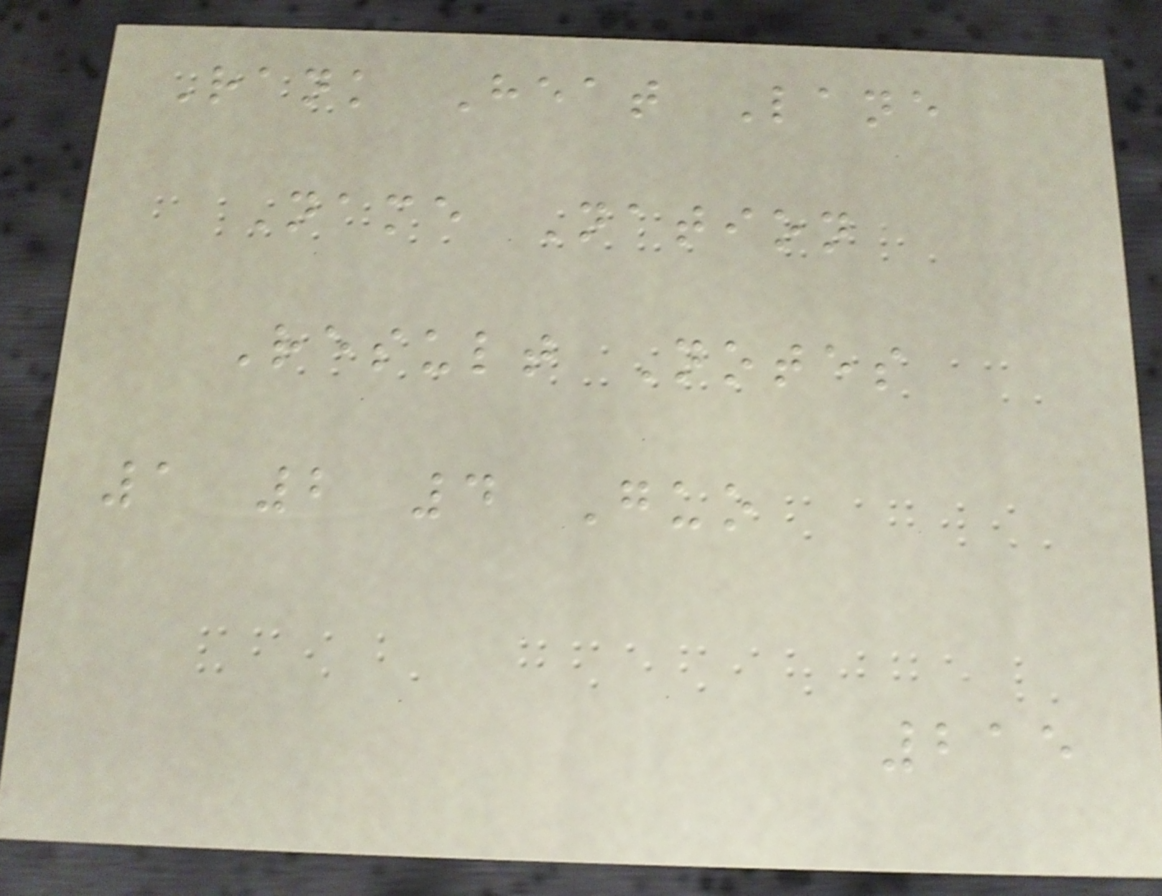Rank Heat Lane
Name Nation
Result Notes
1 2 4 Guo
215
